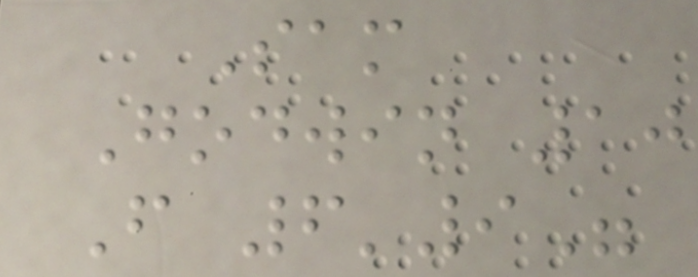Sam
Godwin 10
F 6'9"
